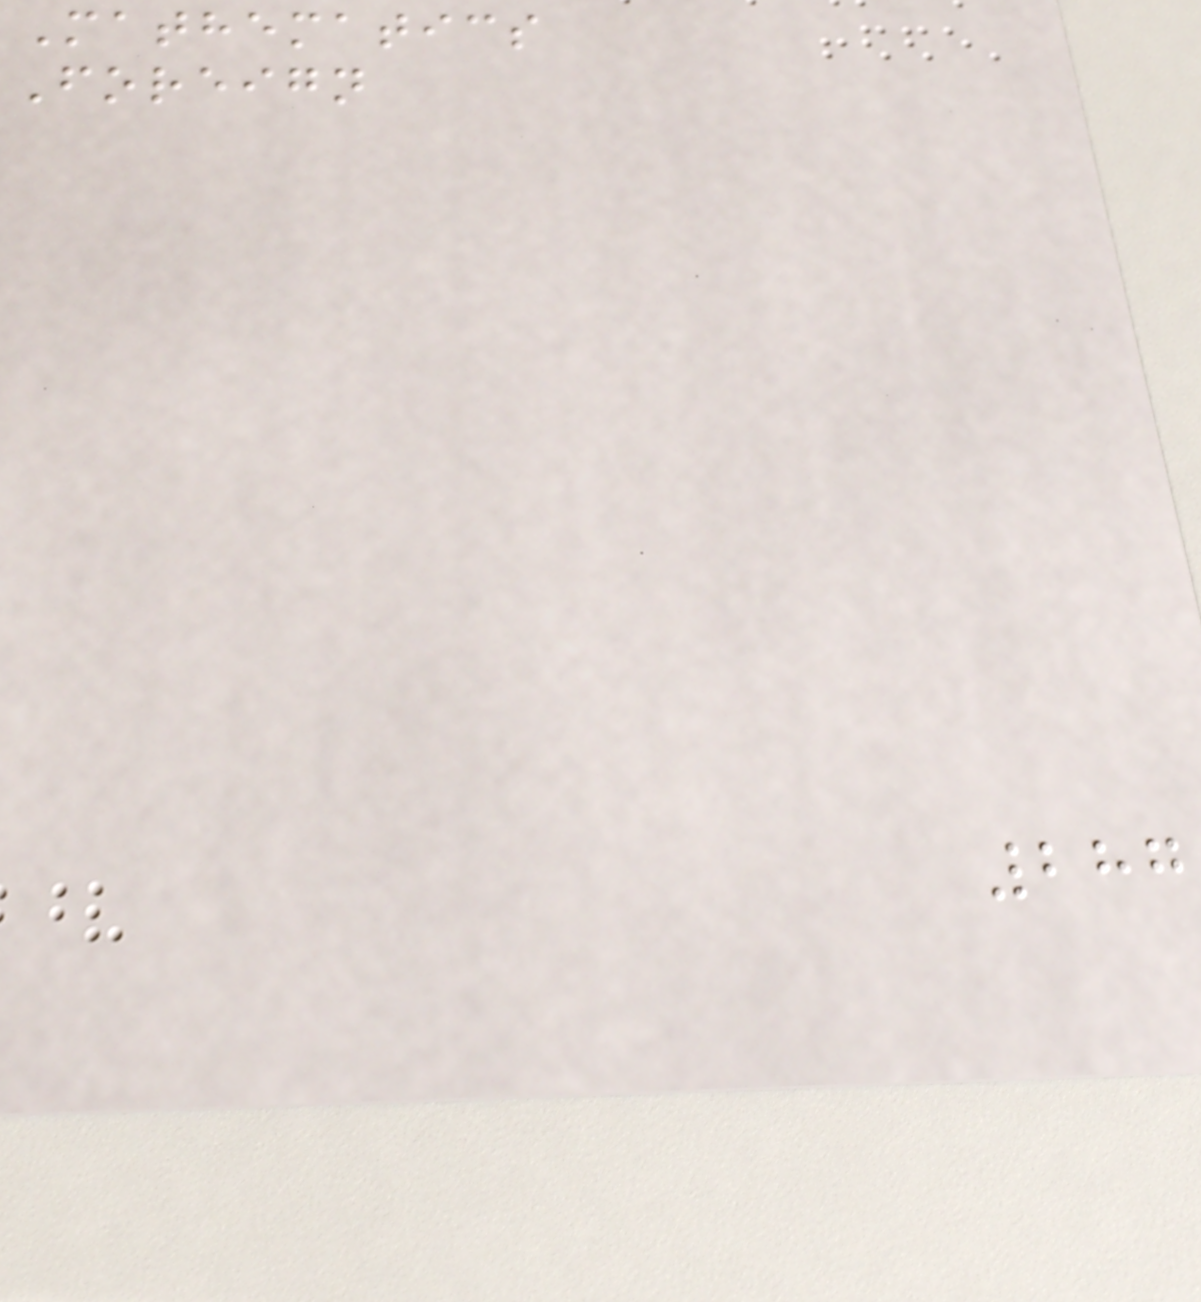Mathematics
Foreign
287
